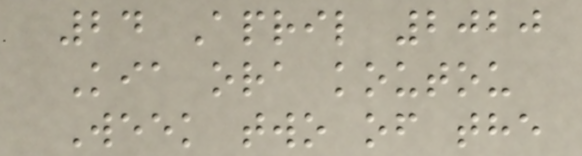24 April 2020
Kia ora koutou
Week two of the
